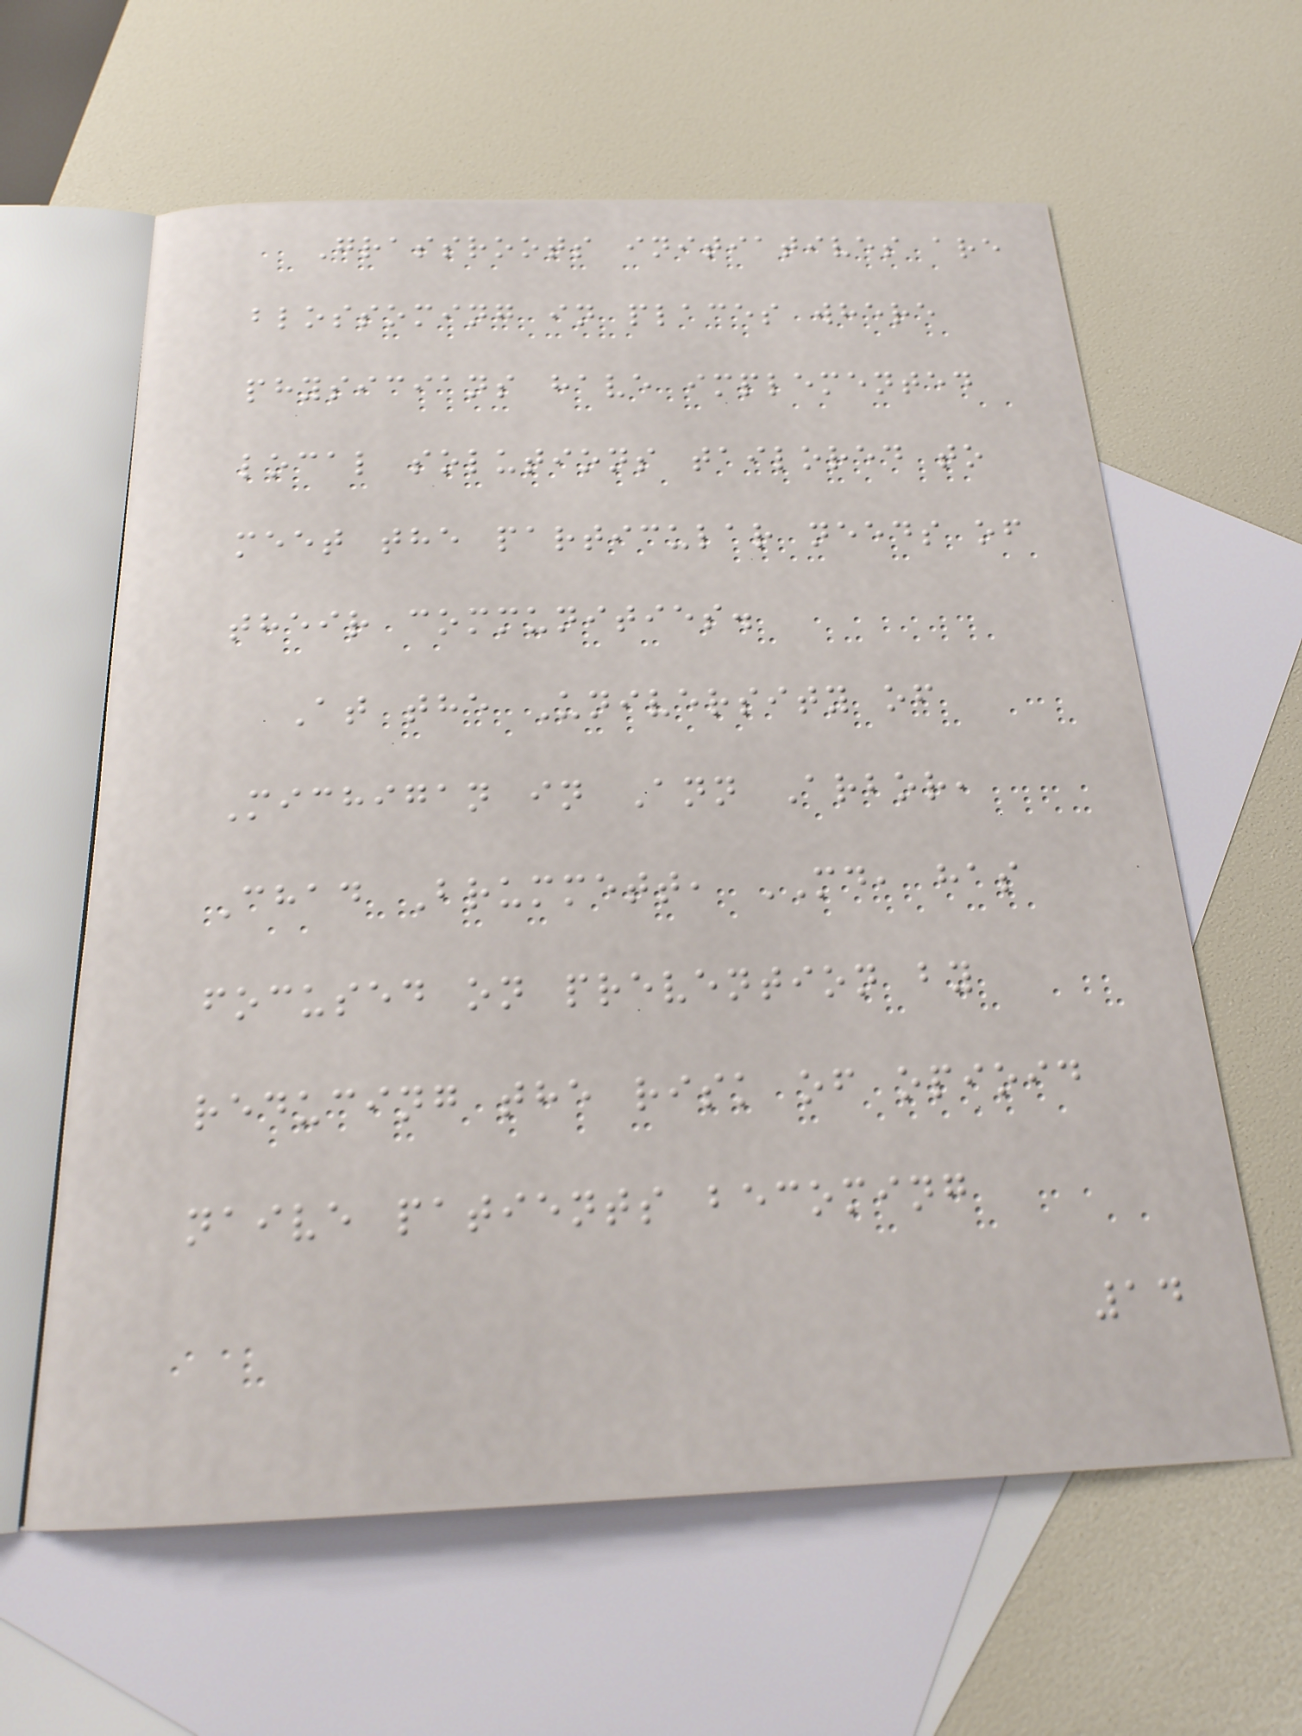Grassroots initiatives are
blossoming in places where
physicians have implemented
local solutions tailored to
meet the particular needs of
their communities.
At the University of
Michigan in Ann Arbor,
Chad Brummett, MD, has
focused on prevention by
reducing the risk of opioid
naive patients becoming
14
